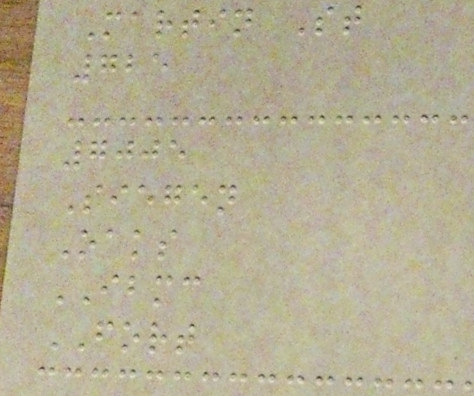Martin St
725
7005
Siegen
Oaks
IBMC
FORT
